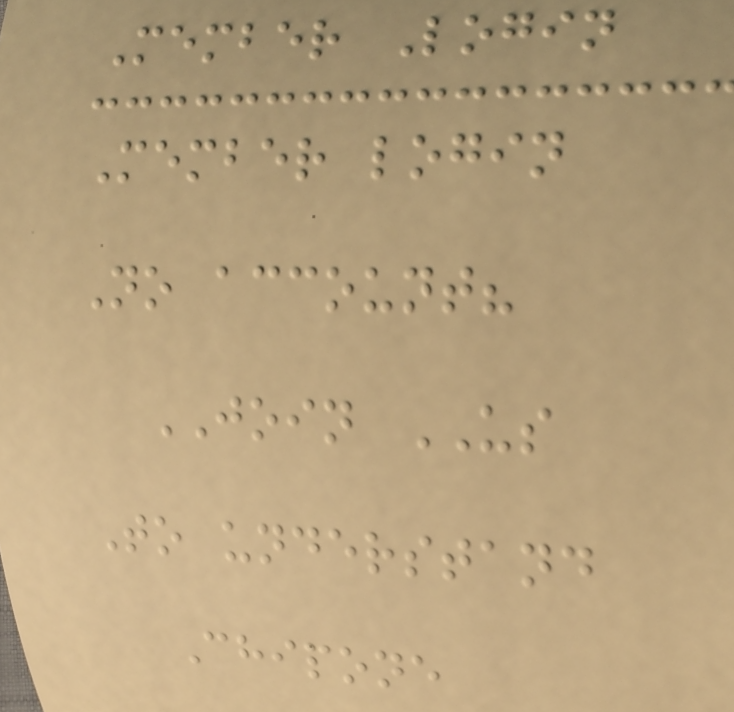Member Login
Member login
No account?
JOIN US
To understand
Chipone
